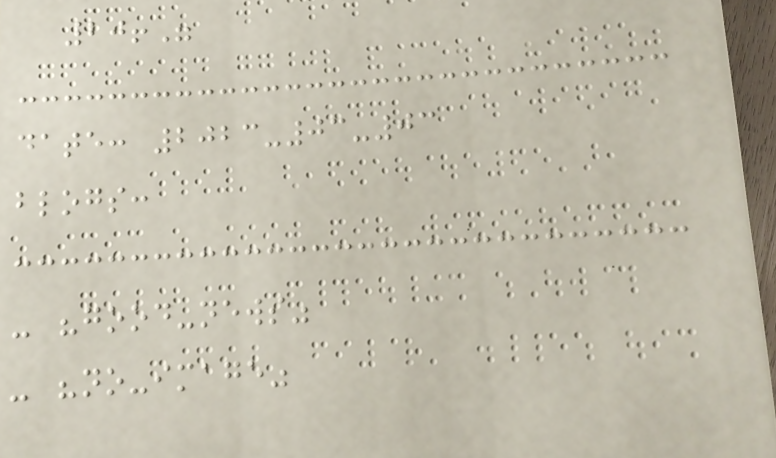20!"
date: 2023-03-03
blogs:
- "good-news"
- "no-image"
